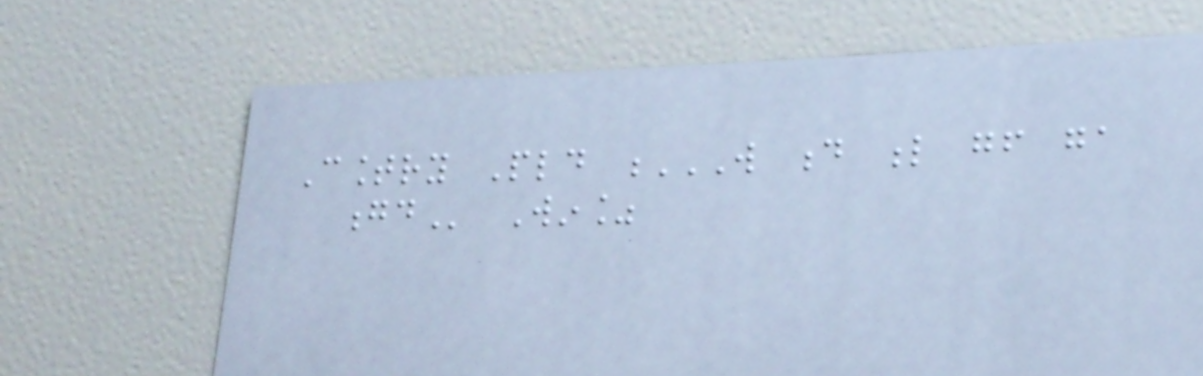Country Pld W D L GF GA
GD Win%
